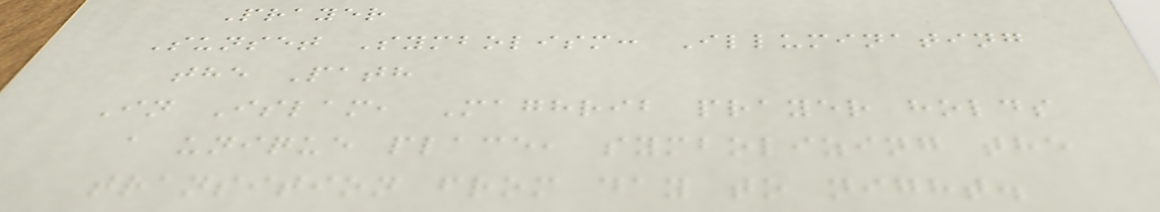Prayer
Sunset Symbolism: Illuminating
the Path
In Islam, Maghrib prayer holds
a unique place, symbolizing the
transition from day to night.
